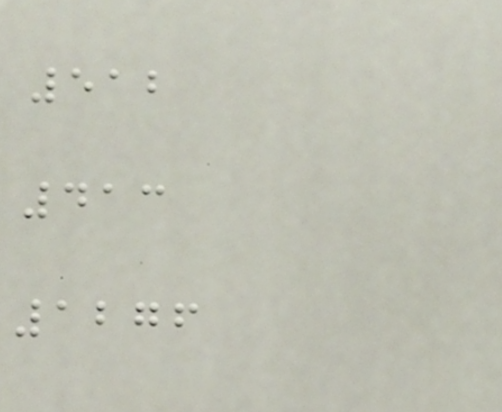512
413
1276
